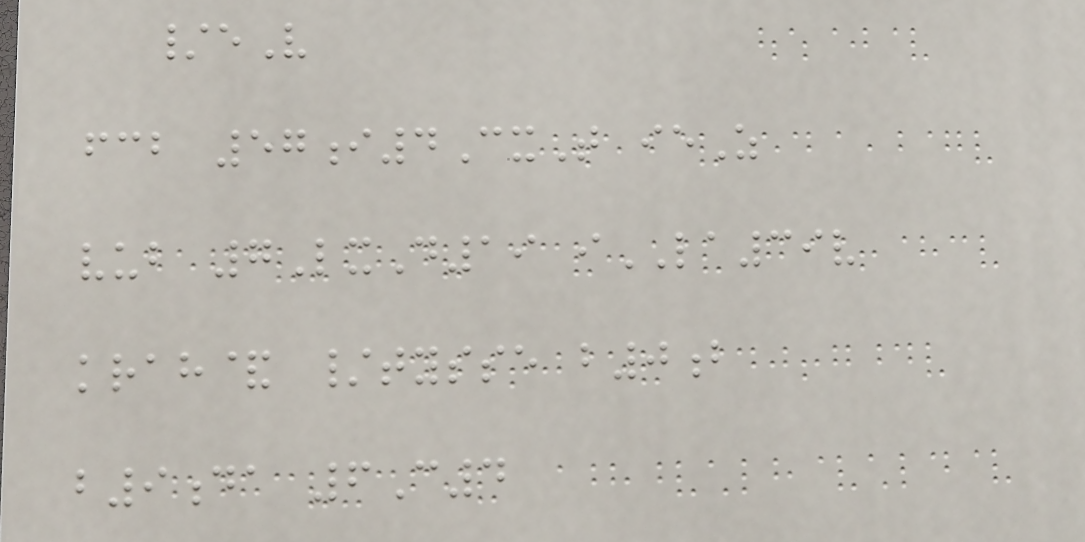/eV
fcb 57i4CxT ieZ
vub 7LxD19 iLA39v
krah& /tysse b0b
b9da 6C4
